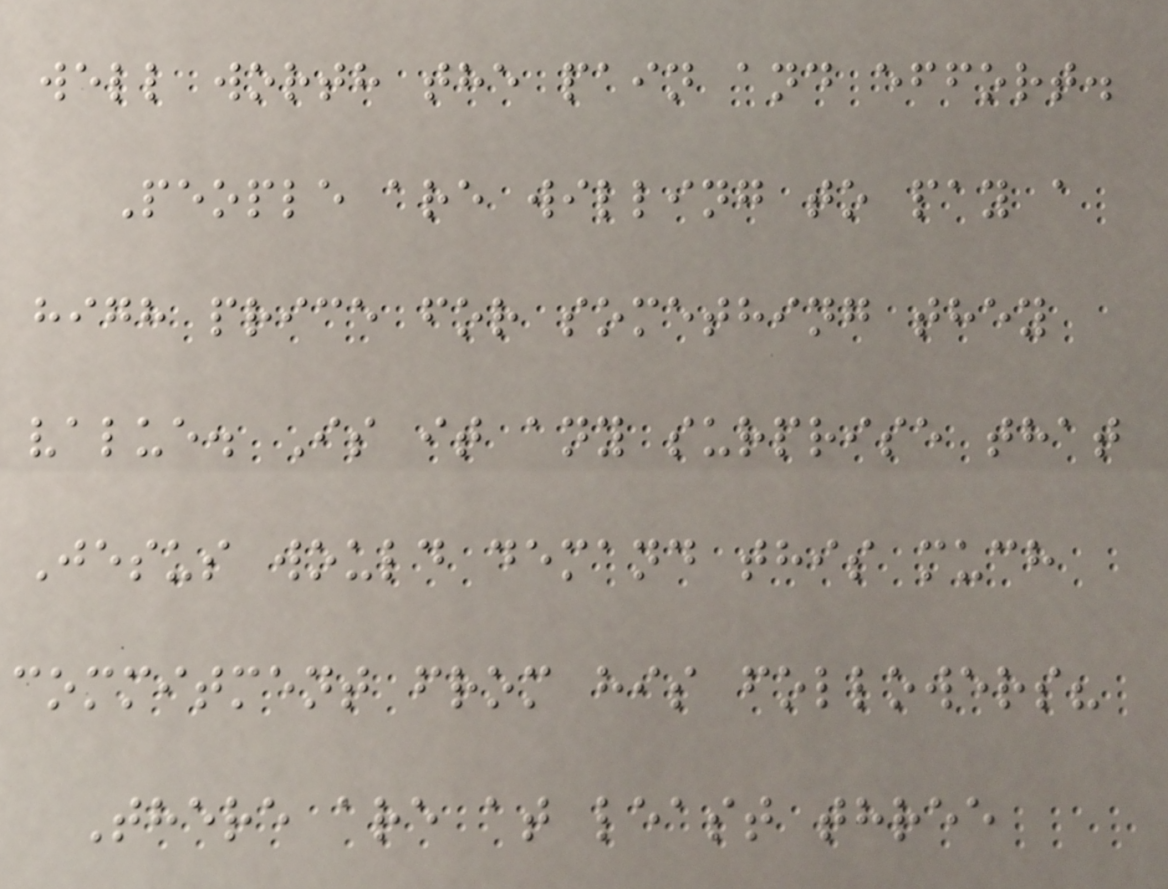well worth the pain and effort.
People are willing to pay a
high price for something they
value. Is it any surprise that
Jesus would demand this much
commitment from his followers?
There are at least three
